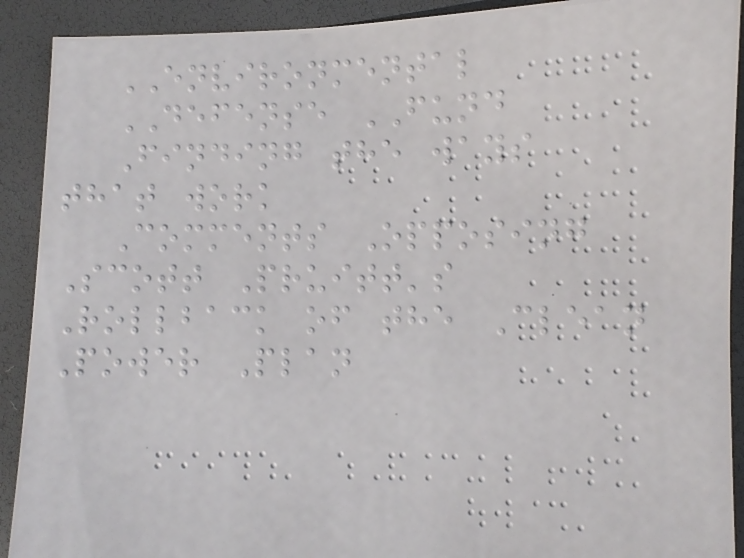ENVIRONMENTAL
DEFENSE FUND
Finding the ways
that work
Comments Opposing
Scott Pruitt's
Rollback of the Clean
Power Plan
